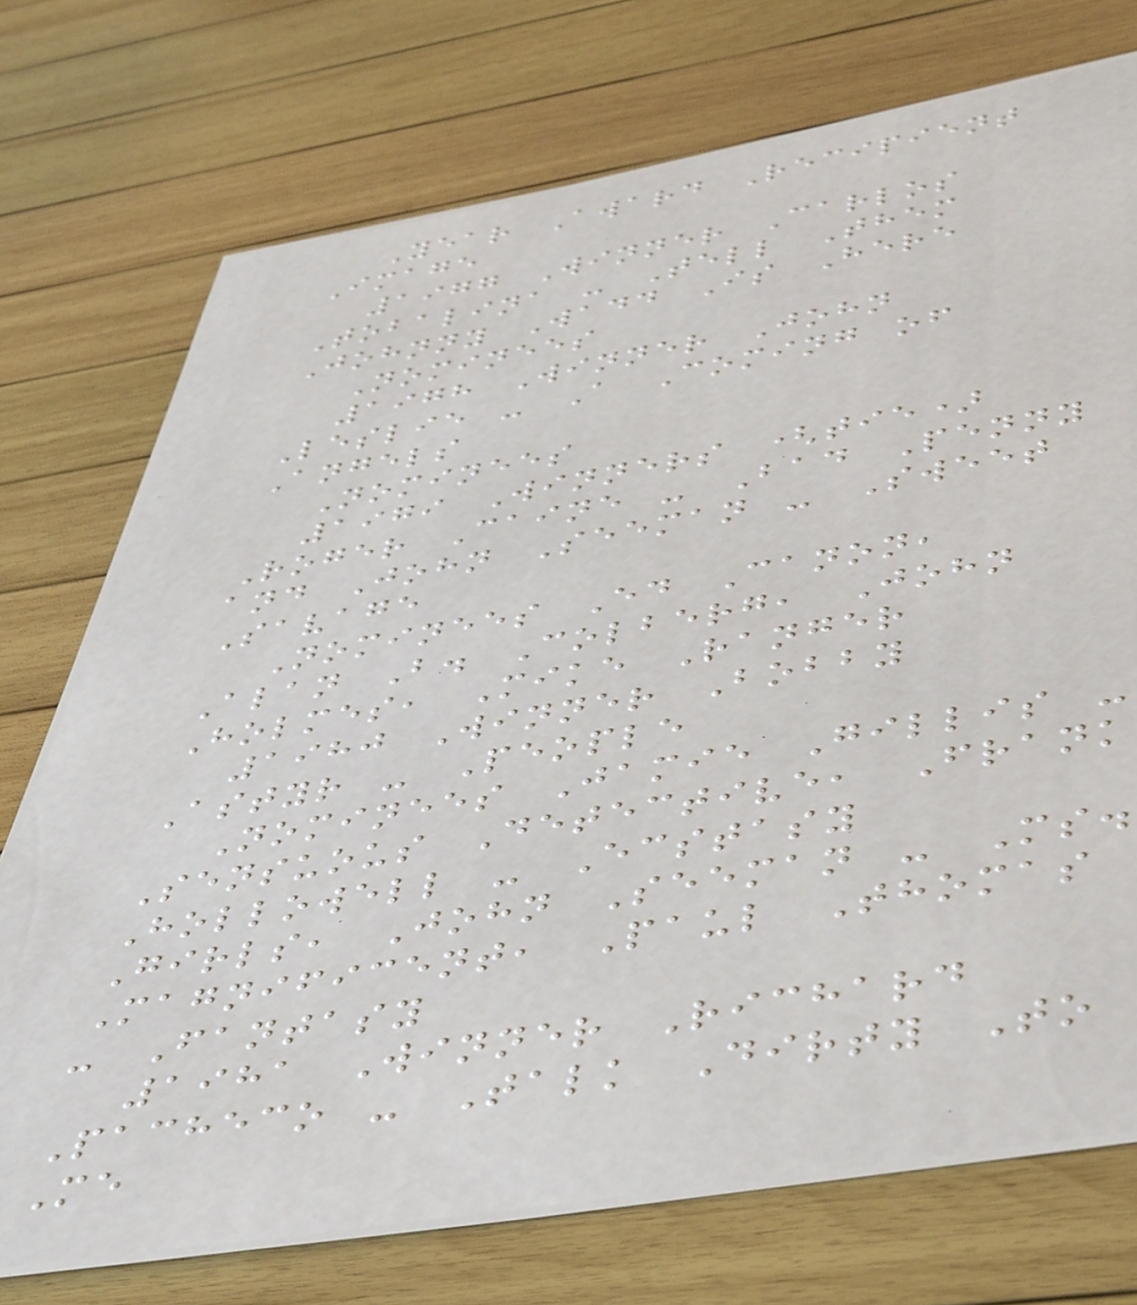Year Award Recipient
Image
1977 Winner Carlos
Tobalina - Tell Them
Johnny Wadd Is Here
Nominees
1978 Winner John
Leslie - A Coming of
Angels
Nominees
1979 Winners (tie)
Roger Caine - Bad Penny
and John Seeman - Sweet
Savage
Nominees Ed Canon,
Alan B. Colberg, John
Holmes, Mike Ranger
1980 Winner Bobby
Astyr - People
Nominees Jamie Gillis -
Sensuous Detective, Frank
Hollowell - Ecstasy
Girls, John Seeman - Ms.
Magnificent, Paul Thomas
- Fantasy
1981 Winner Richard
Pacheco - Talk Dirty To
Me
